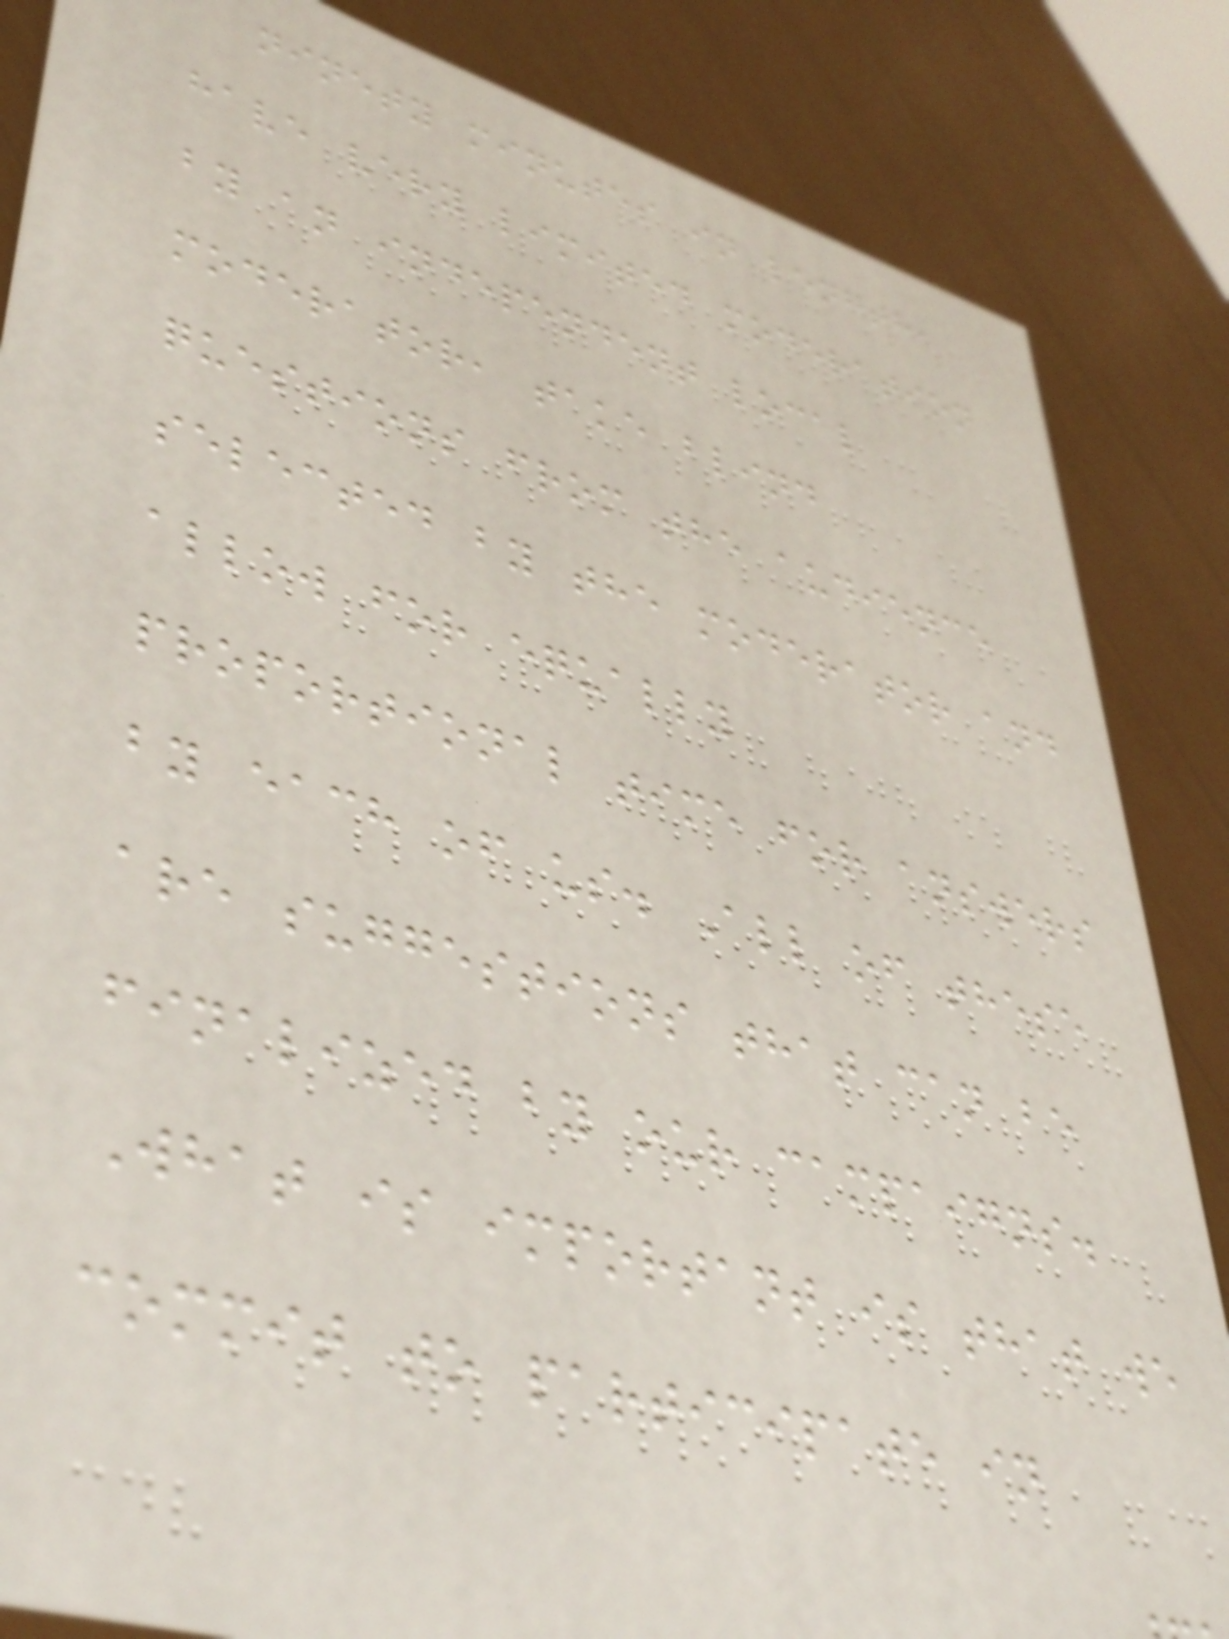ninety minutes in length,
have very limited moderation
by an independent local
moderator, take blind
questions from the audience
selected by the moderator and
allow for equally
proportional time for answers
by each of us. All of these
are suggestions that can be
finalized by our campaigns.
What is important is that we
commit to participate in
